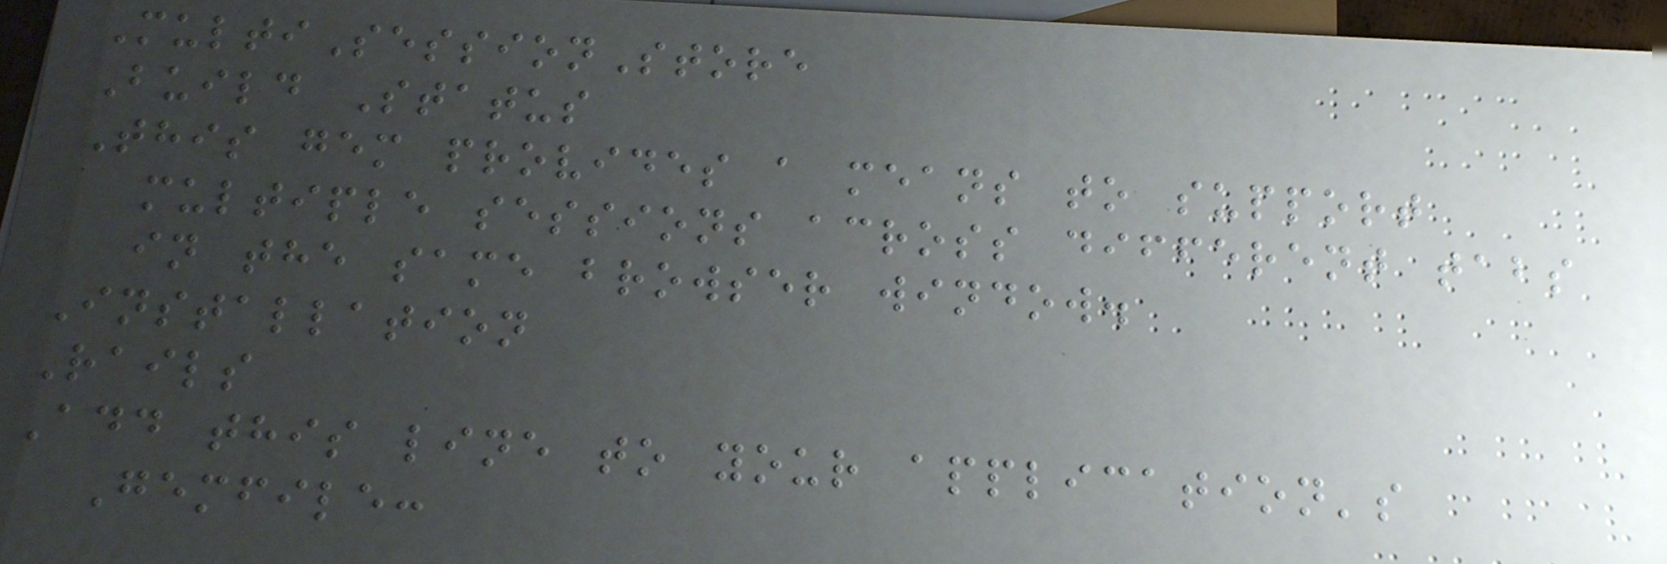MultiSessionStore
Build Status
This gem provides a means to support
multiple sessions across different tabs
in the same browser window.
Installation
Rails
Add this line to your application's
Gemfile:
